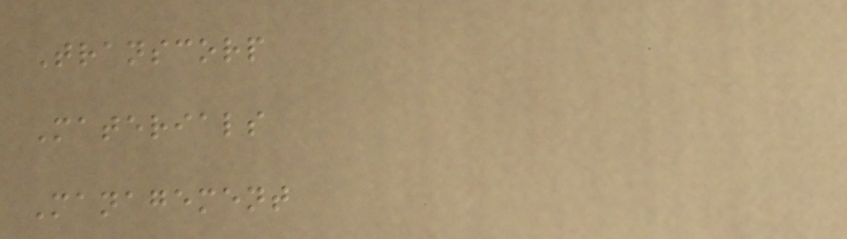Transcorp
Materials
Management
